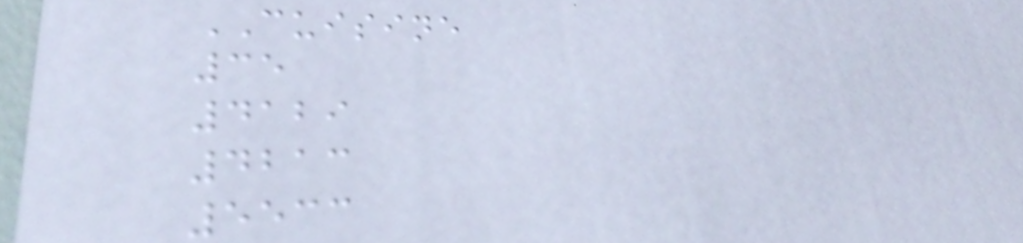CUISINE
35
4129
4213
5533
